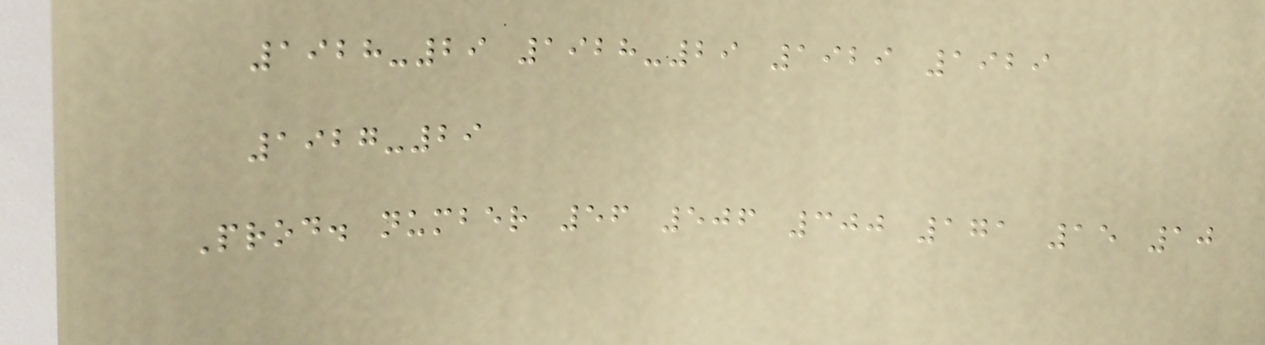1928-29 1928-29 1929 1929
1927-29
Prod. number 56 506 300 171 15 10
